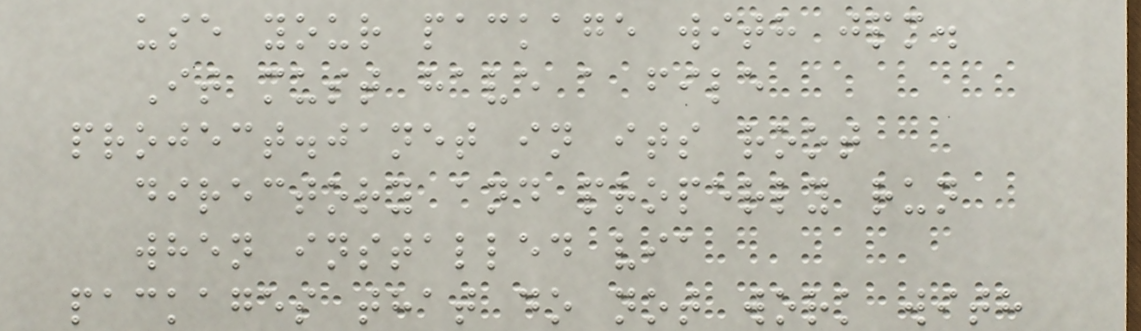use your package with jpm.
It must have a file
project.janet in its root
directory and properly run
when installed via
packages that do not work with
